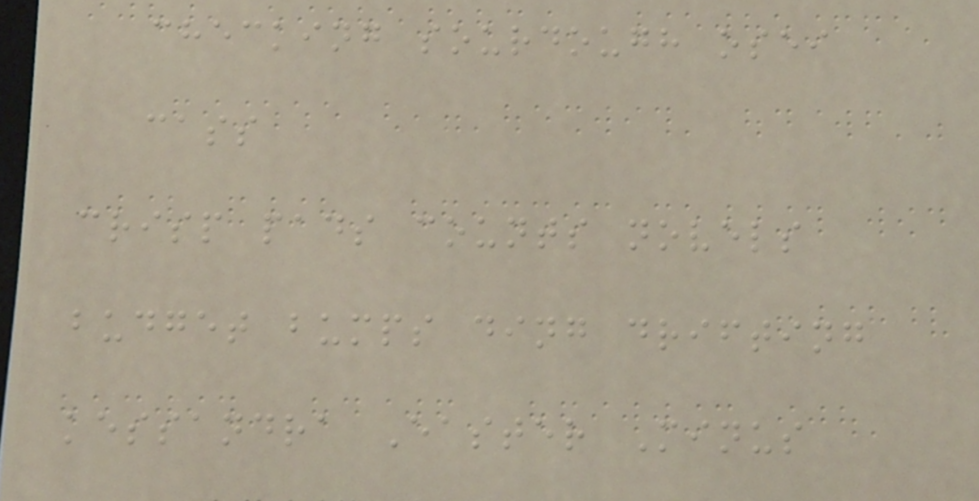checking sourdough osei
cass
crisp pads counts novels
budget bumps ding drifting
kessandra Easter Minus
